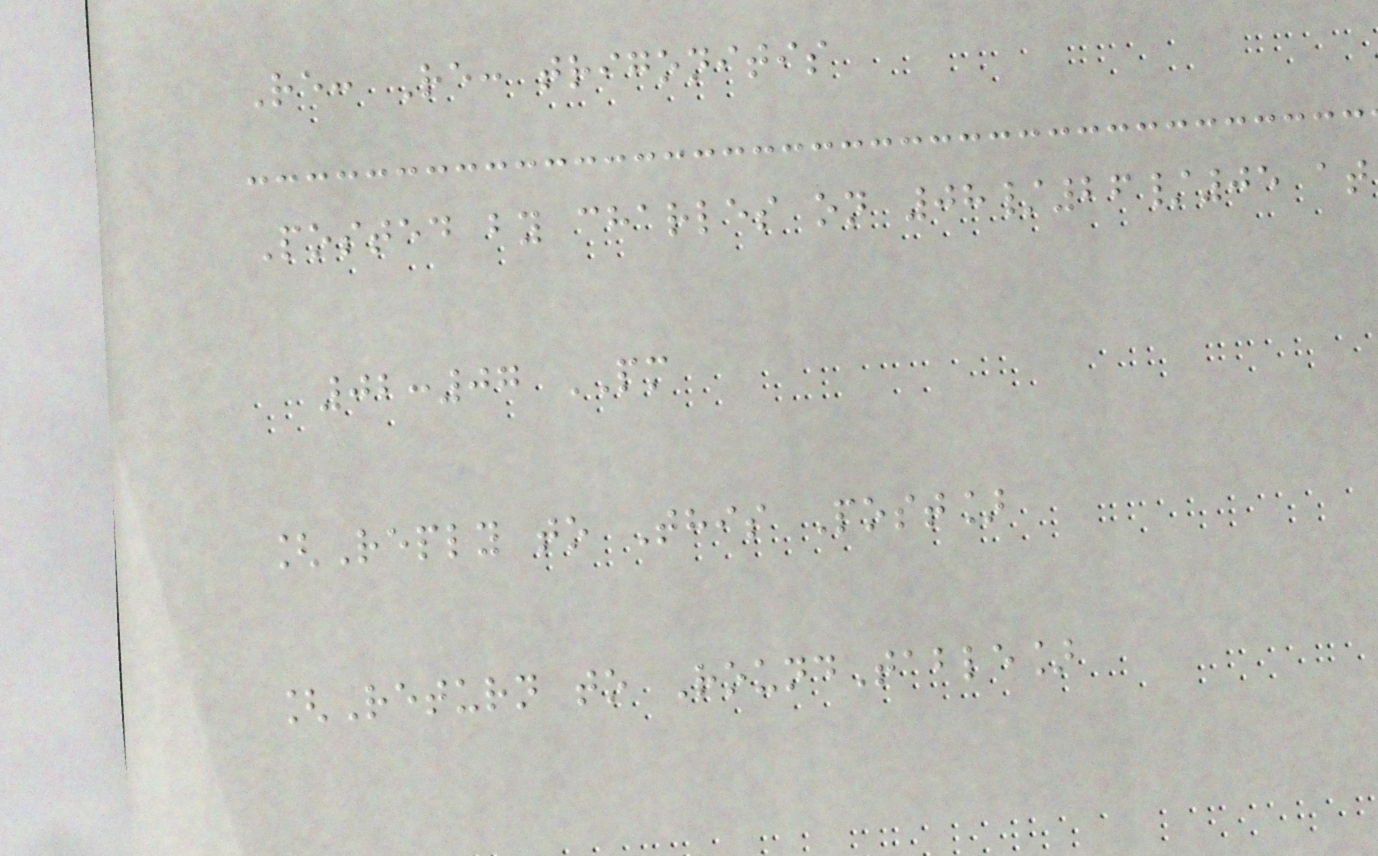Re: Re: trigonitis
Posted by charles on 08/26/05 at
02:07 PM
[Reply to This Post]
[Return to RoundTable]
